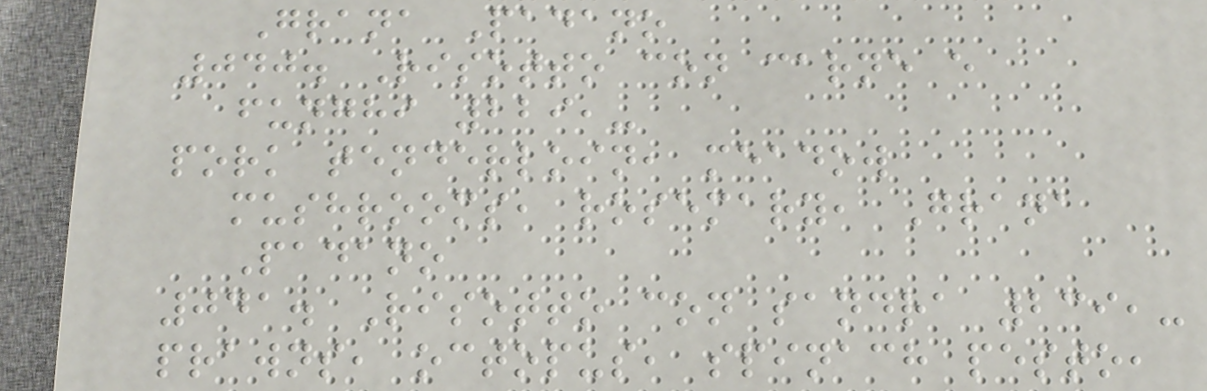Grana Padano
040. Risotto con carne e
funghi 229,-
pork tenderloin, meadow
mushrooms, rosemary, Grana
Padano
041. Risotto con sandra 239,-
prawns, octopus, spinach pesto,
